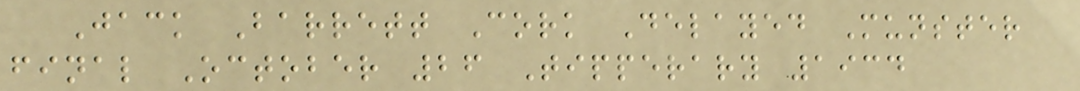Jack Barrett Cork Delayed Munster
final October 26 Tipperary 1934
